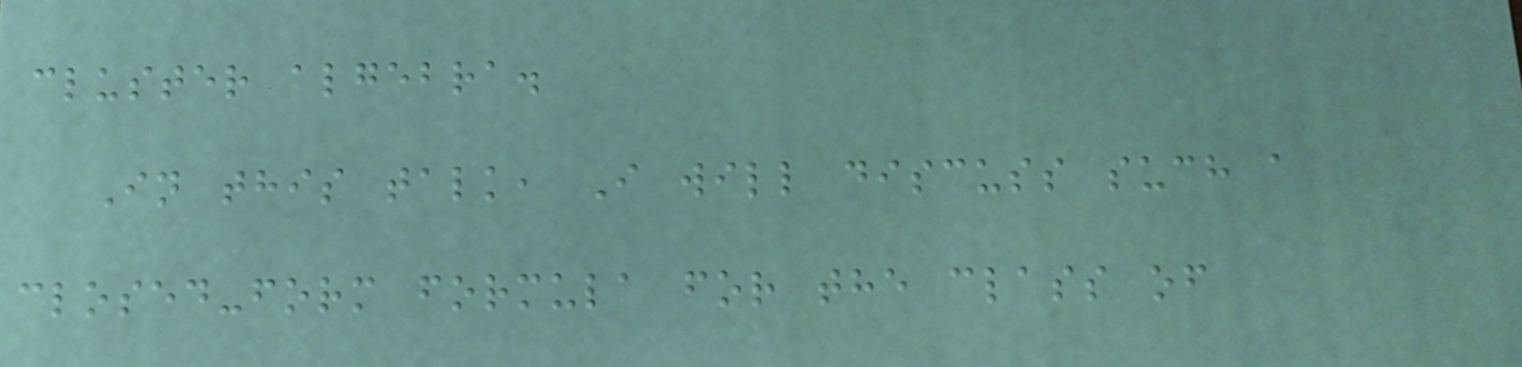cluster algebra.
In this talk, I will discuss such a
closed-form formula for the class of
